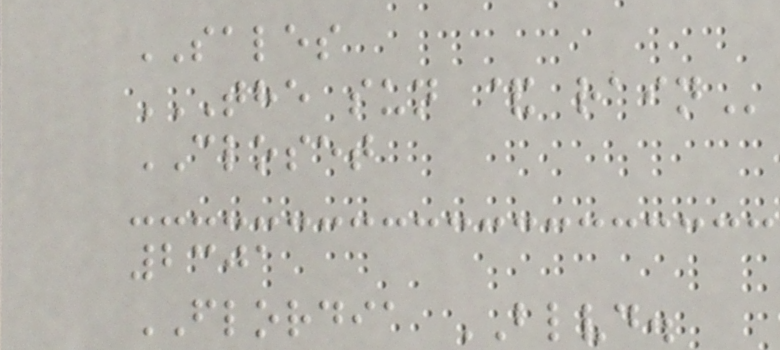SALES
THE SUN & RAIN
CLOSET
2301
FLORDIA BLVD.
